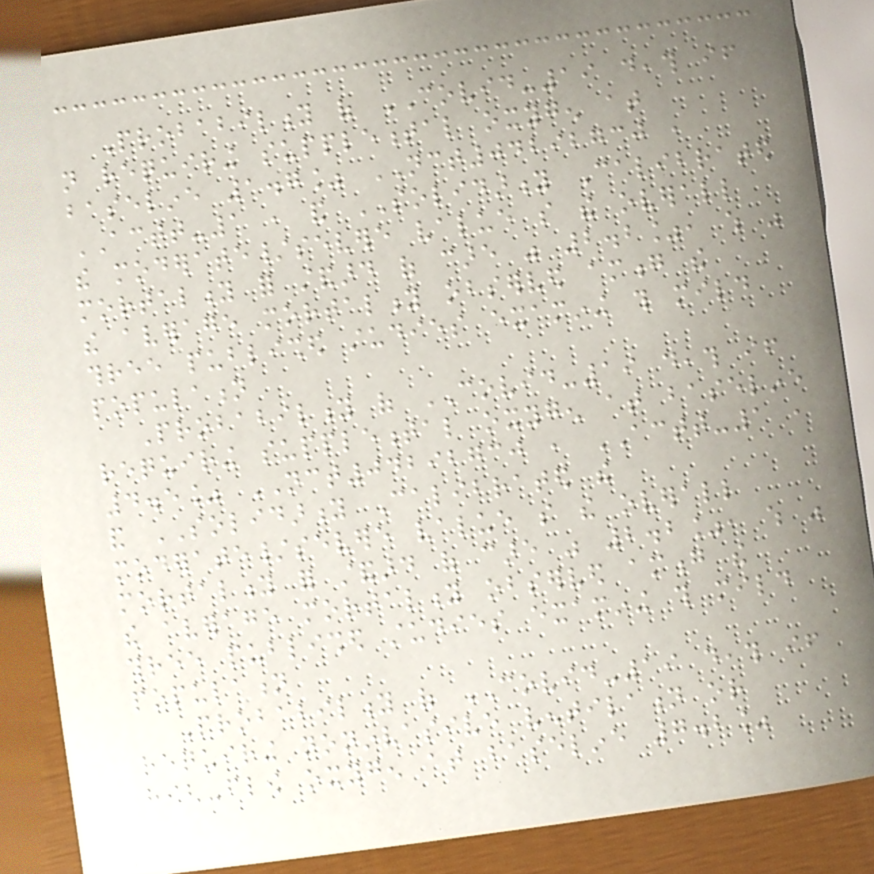Probability of COVID-19 death if
not requiring supplemental oxygen at
baseline 1.7% NCT04292730 ,
ACTT-1 , and SOLIDARITY Calibrated
the moderate/severe value so the overall
mortality for standard of care was 2.2%, which was
the average mortality observed among the
three published studies examining this mild
population
Probability of COVID-19 death if
requiring supplemental oxygen at baseline
4.5% NCT04292730 , ACTT-1 ,
and SOLIDARITY Calibrated the
moderate/severe value so the overall
mortality for standard of care was 2.2%, which was
the average mortality observed among the
three published studies examining this mild
population
Probability of COVID-19 death if
requiring noninvasive ventilation or
high-flow oxygen at baseline 7.2%
